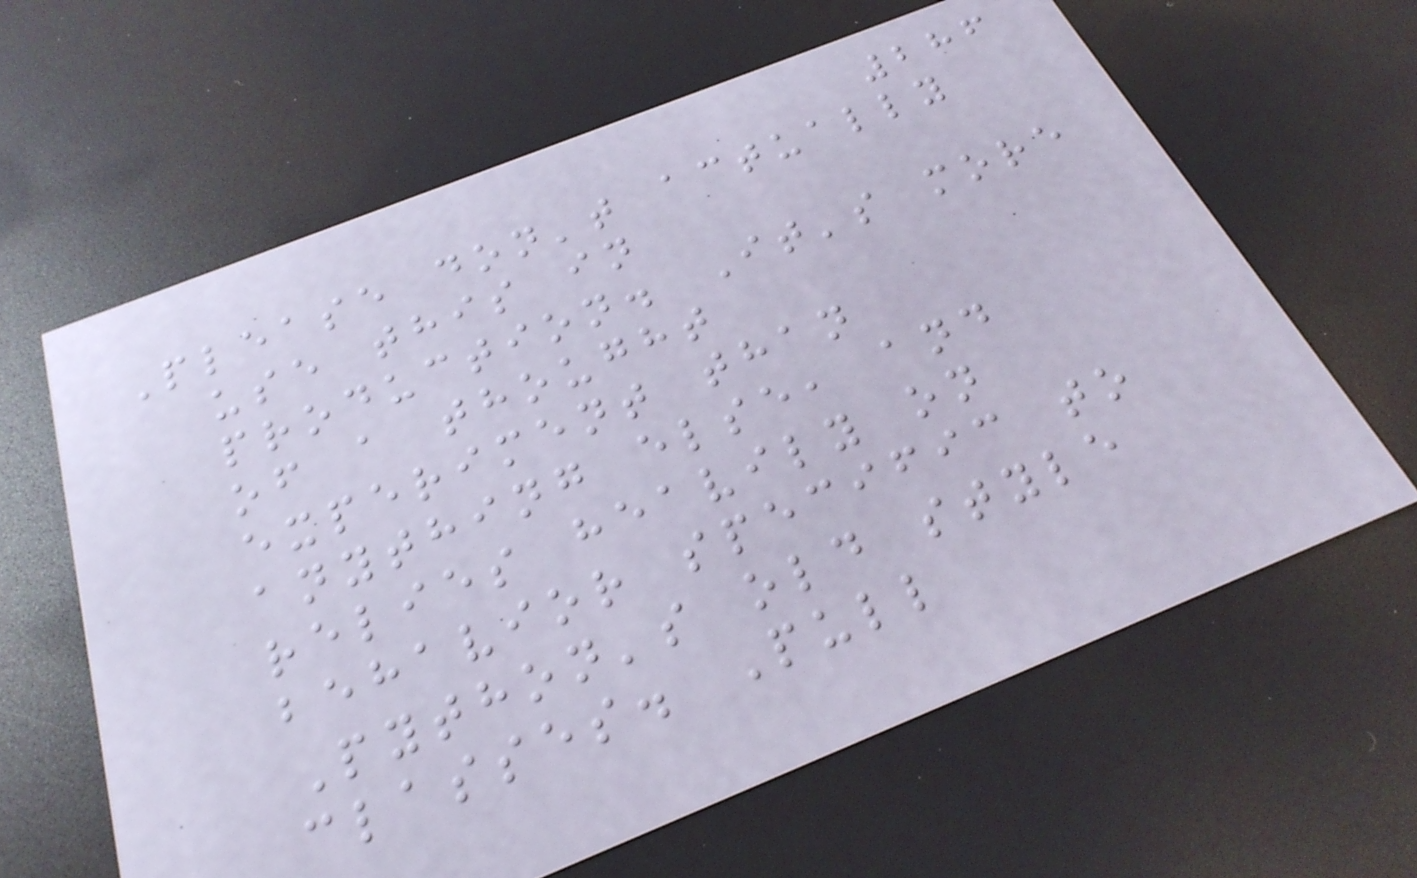286
Please don't actually
use this in
production. It's more
of a thought
experiment than
anything else, and
relies heavily on
behavior specific to
Python's old style
classes. Pull
